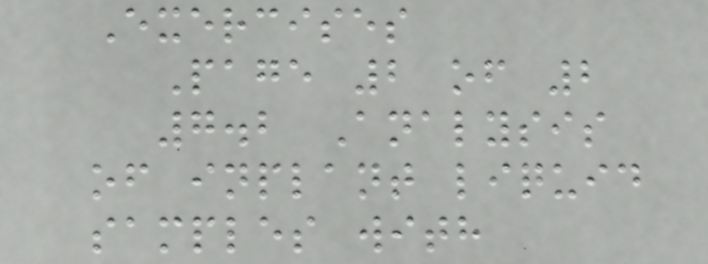Exercises
Page 2 of 2
7.2 Analysis
of inplant liquid
samples with
